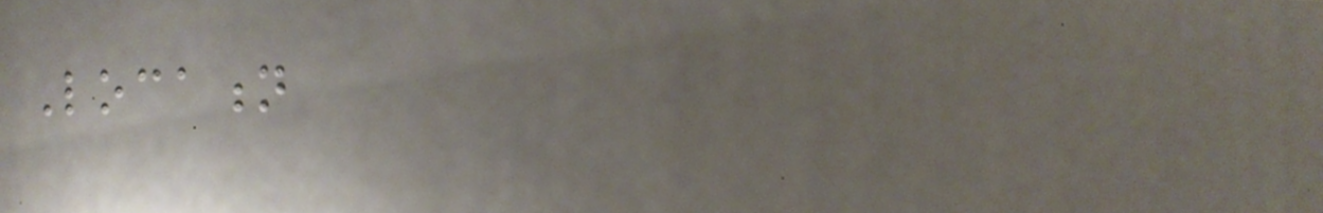Location
